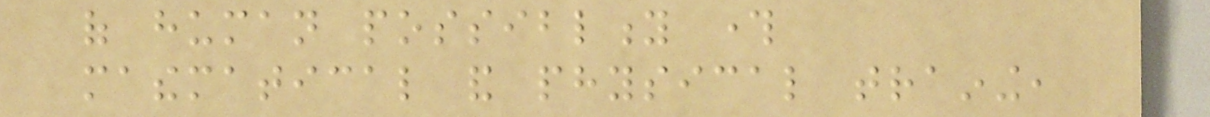of human possiblity through
mathematical and physical training,
